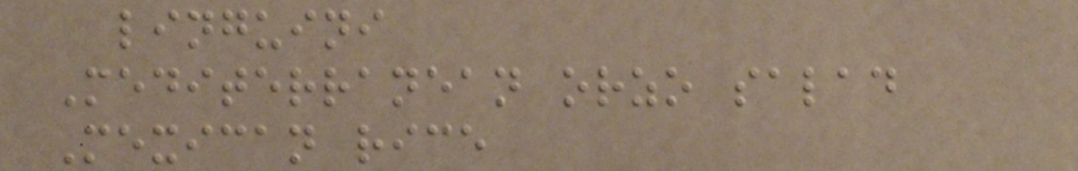linguini
Mediterranean orzo salad
Mexican rice
